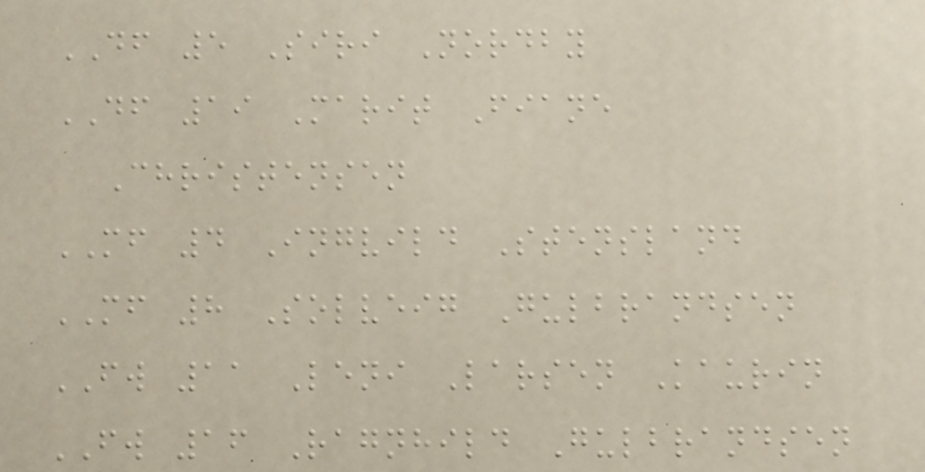DF 5 Siri Nordby
DF 19 Marit Fiane
Christensen
MF 4 Ingvild Stensland
MF 8 Solveig Gulbrandsen
FW 11 Leni Larsen Kaurin
FW 16 Ragnhild Gulbrandsen
